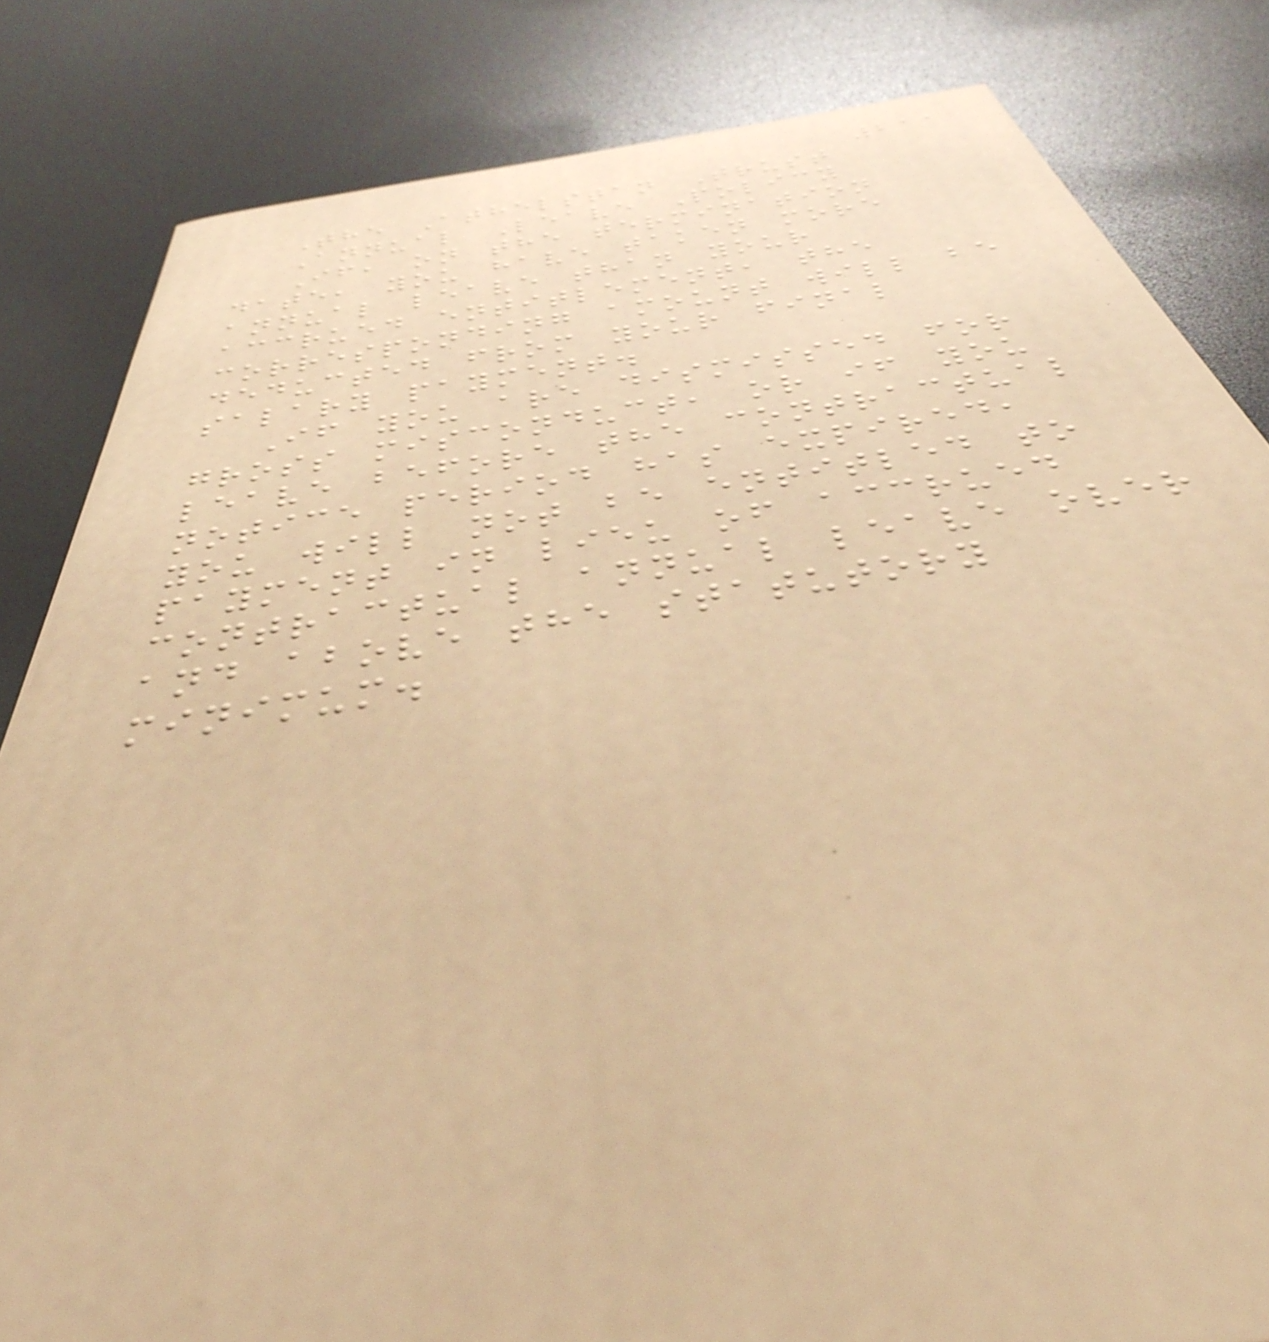211
The Athelstan Trust
Annual Leave Policy
If, on the termination
date, you have taken more
annual leave than your
accrued entitlement, the
corresponding amount will be
deducted from your final
salary payment.
If you are dismissed for
gross misconduct, or if you
leave before the contractual
notice period has expired,
you will not be entitled to
payment in lieu of accrued
contractual annual leave over
and above the statutory
minimum.
